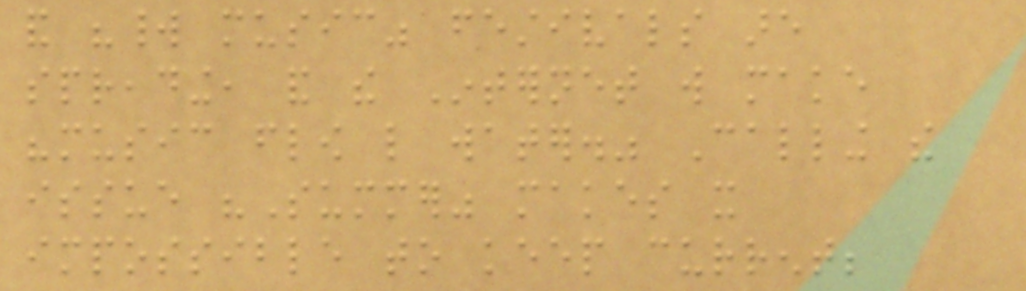and "world music" festivals are
spreading, and the Internet will make
"music flow like water." Calling the
issue "Summer" makes it
impossible to keep current;
